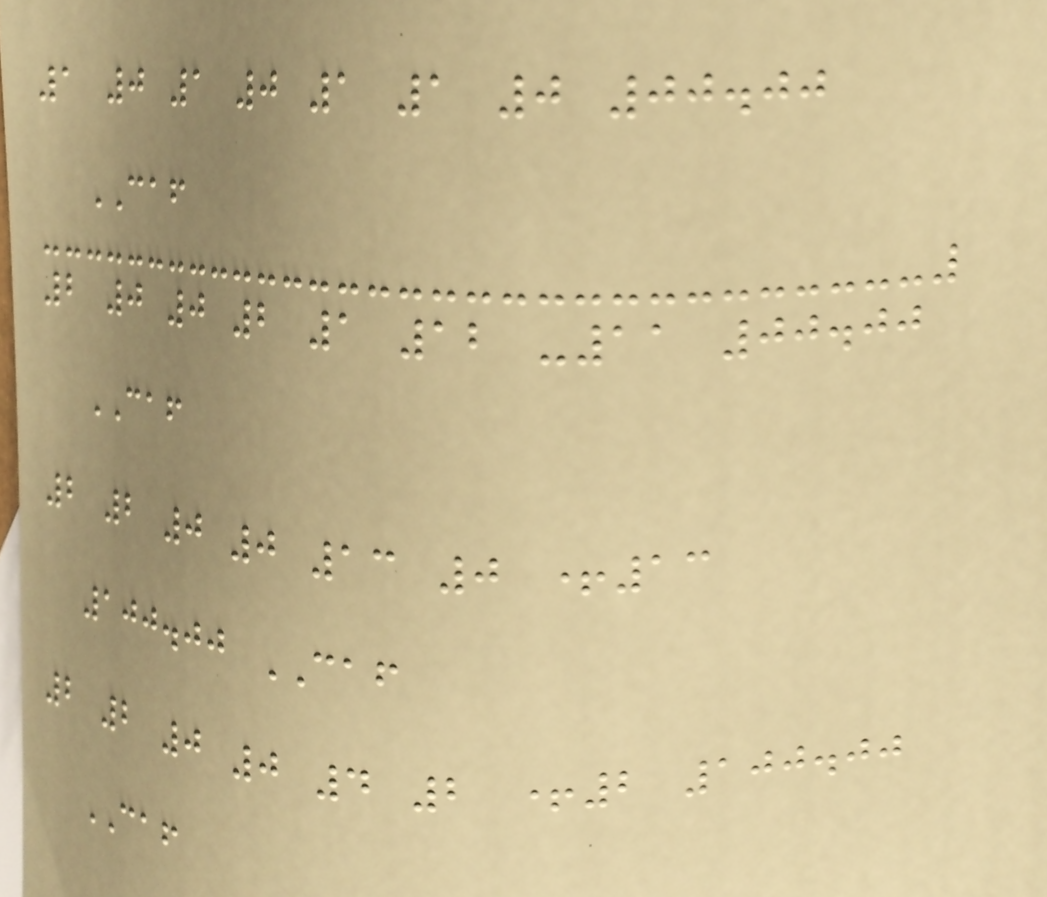1 0 1 0 1 1 0 00.00
CAF
2 0 0 2 1 12 -11 00.00
CAF
2 2 0 0 13 0 +13
100.00 CAF
2 2 0 0 4 2 +2 100.00
CAF
